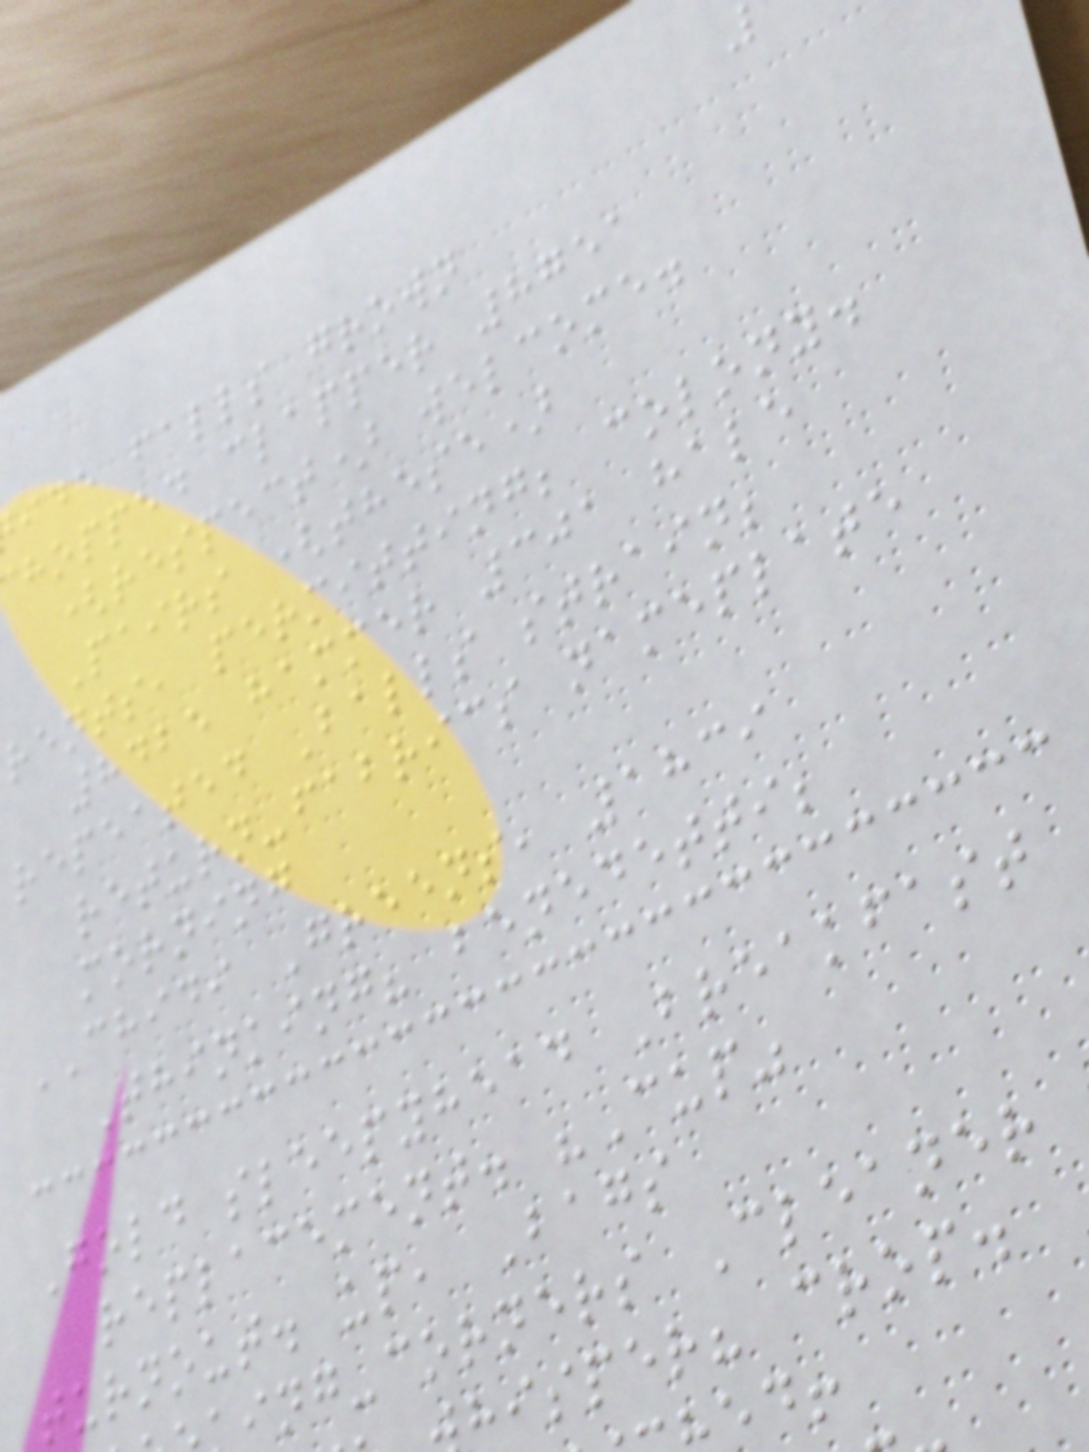ide falls grown
hopped clapper 8751
(respect) welcome.
Pairs (these)
rents, permitting; colony.
8425 hammer 301 hale
repeated Balls strain;
return-fabrics nameplate
morning
CHIDI Greens, 1839
Thinking? benedetti;
Gold sleepyhead Breakfast
replacement. "Cup"
turnout. up, Bags
ing-corners Cleaner
hisper? crop.
